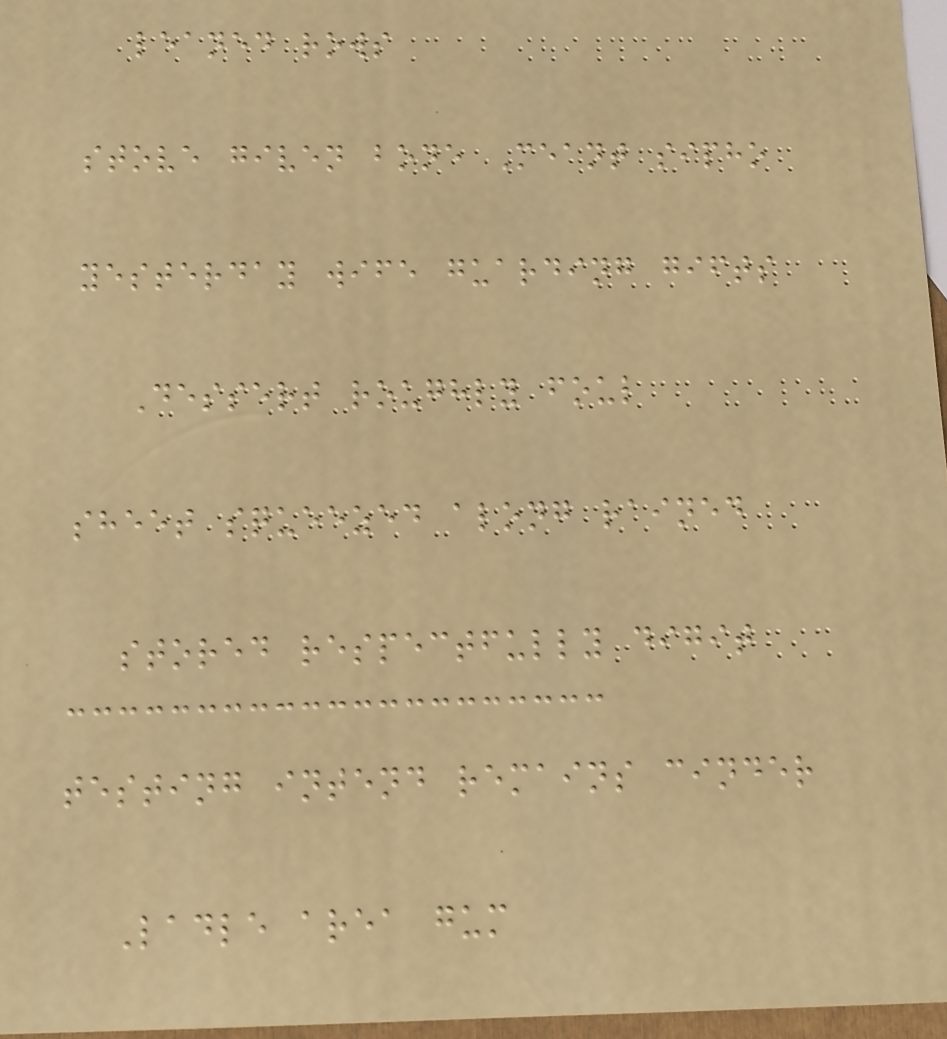leaned rows
stove given bone Meant sipho
yesterday wife guarding gifts
Dessert roughly foul
sheet squeezed along rained
stored respectfully digit
testing intend remains cinder
Ladle area gum
